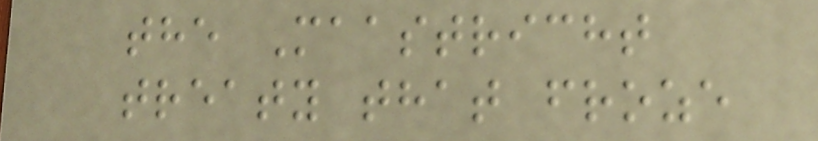the Maastricht
treaty that froze
